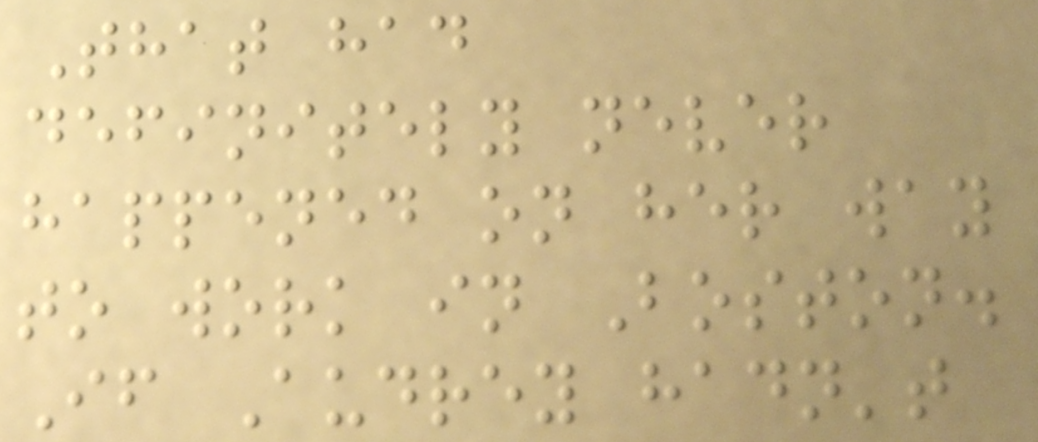That had
definitely never
happened on her way
to work in Boston.
If Audrey hadn't
